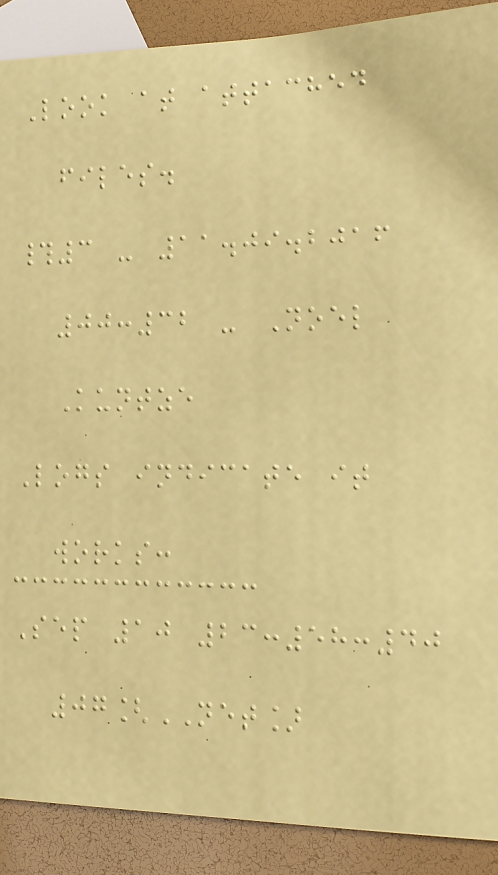Look at attached
files.
#3 - 11.09.2016
00:32 - Noel
Kuntze
Logs indicate it
works:
Sep 10 23:58:40
07[NET]
